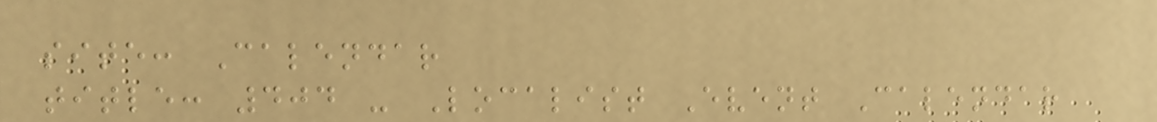site: Calendar
title: 404 - Localist Event Calendar
